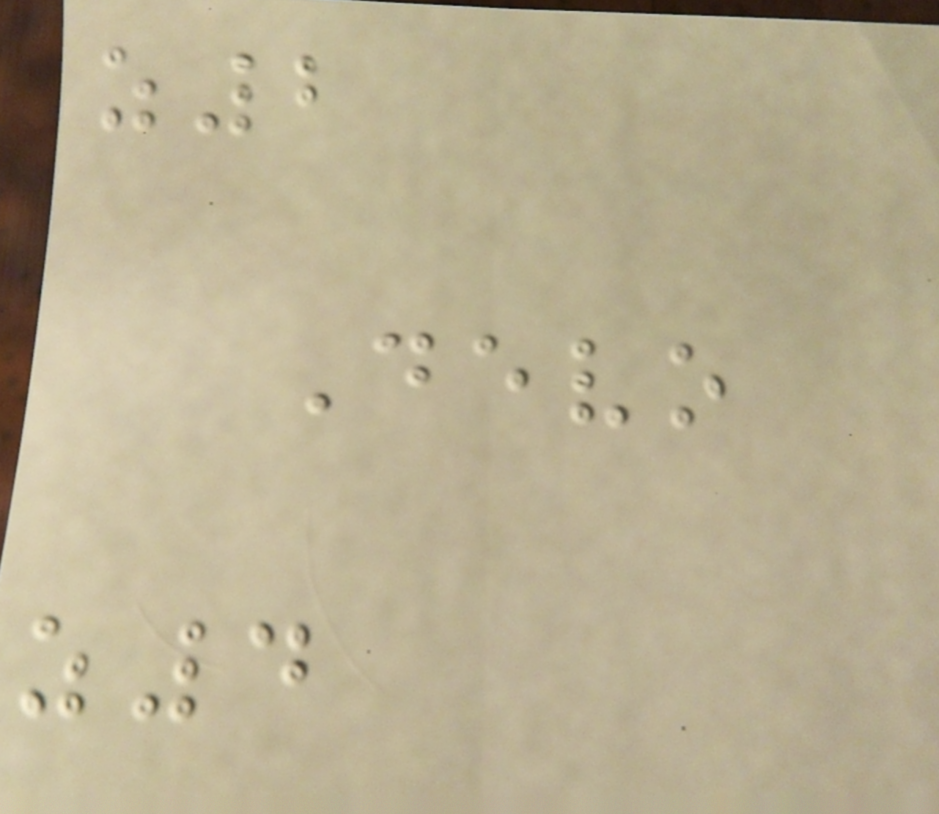z2
Devo
z4
